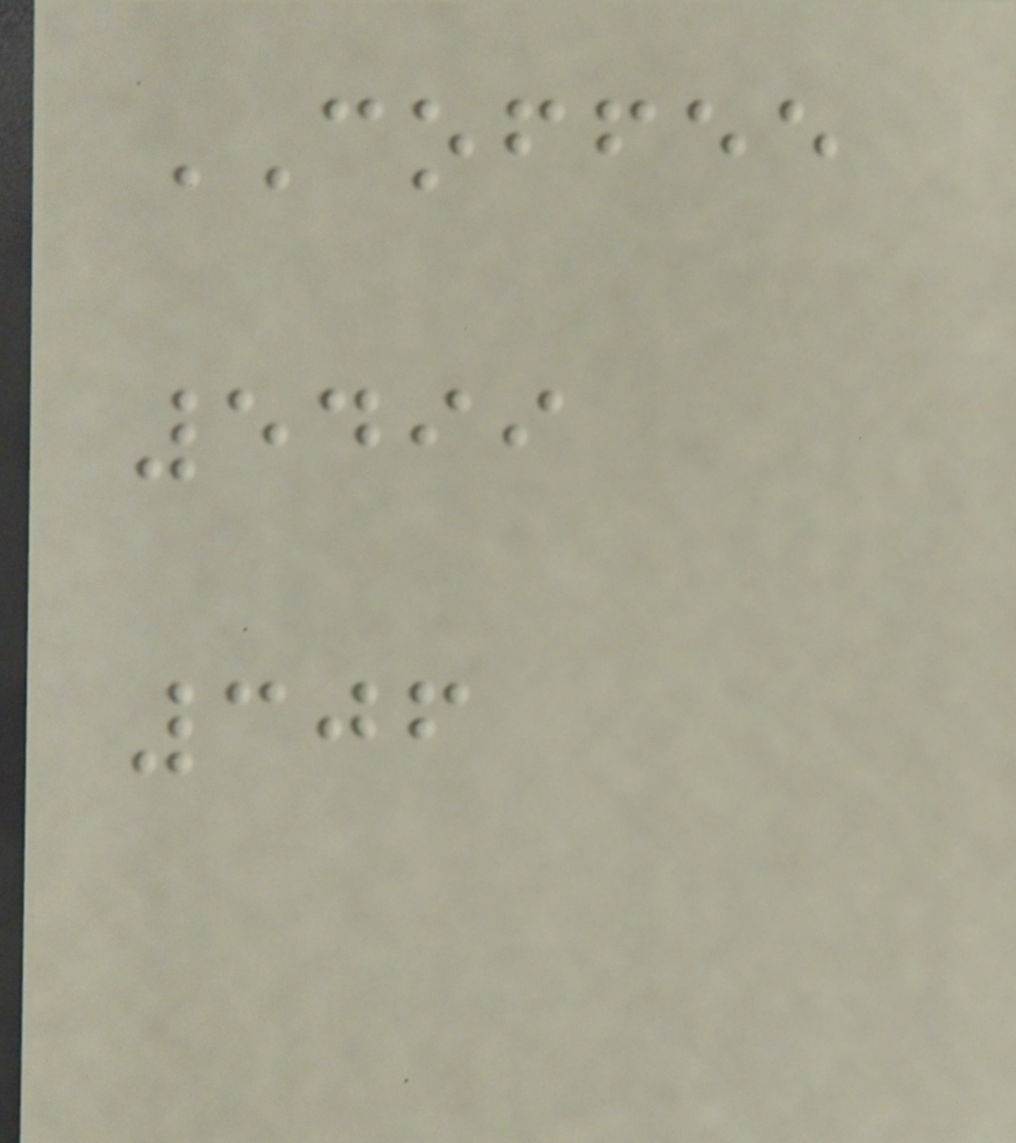COFFEE
5499
306
